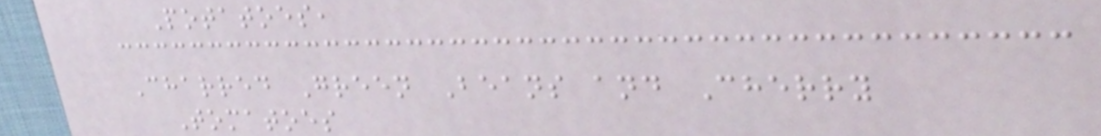Potatoes,
Charred Green Beans and Cherry
Tomatoes
